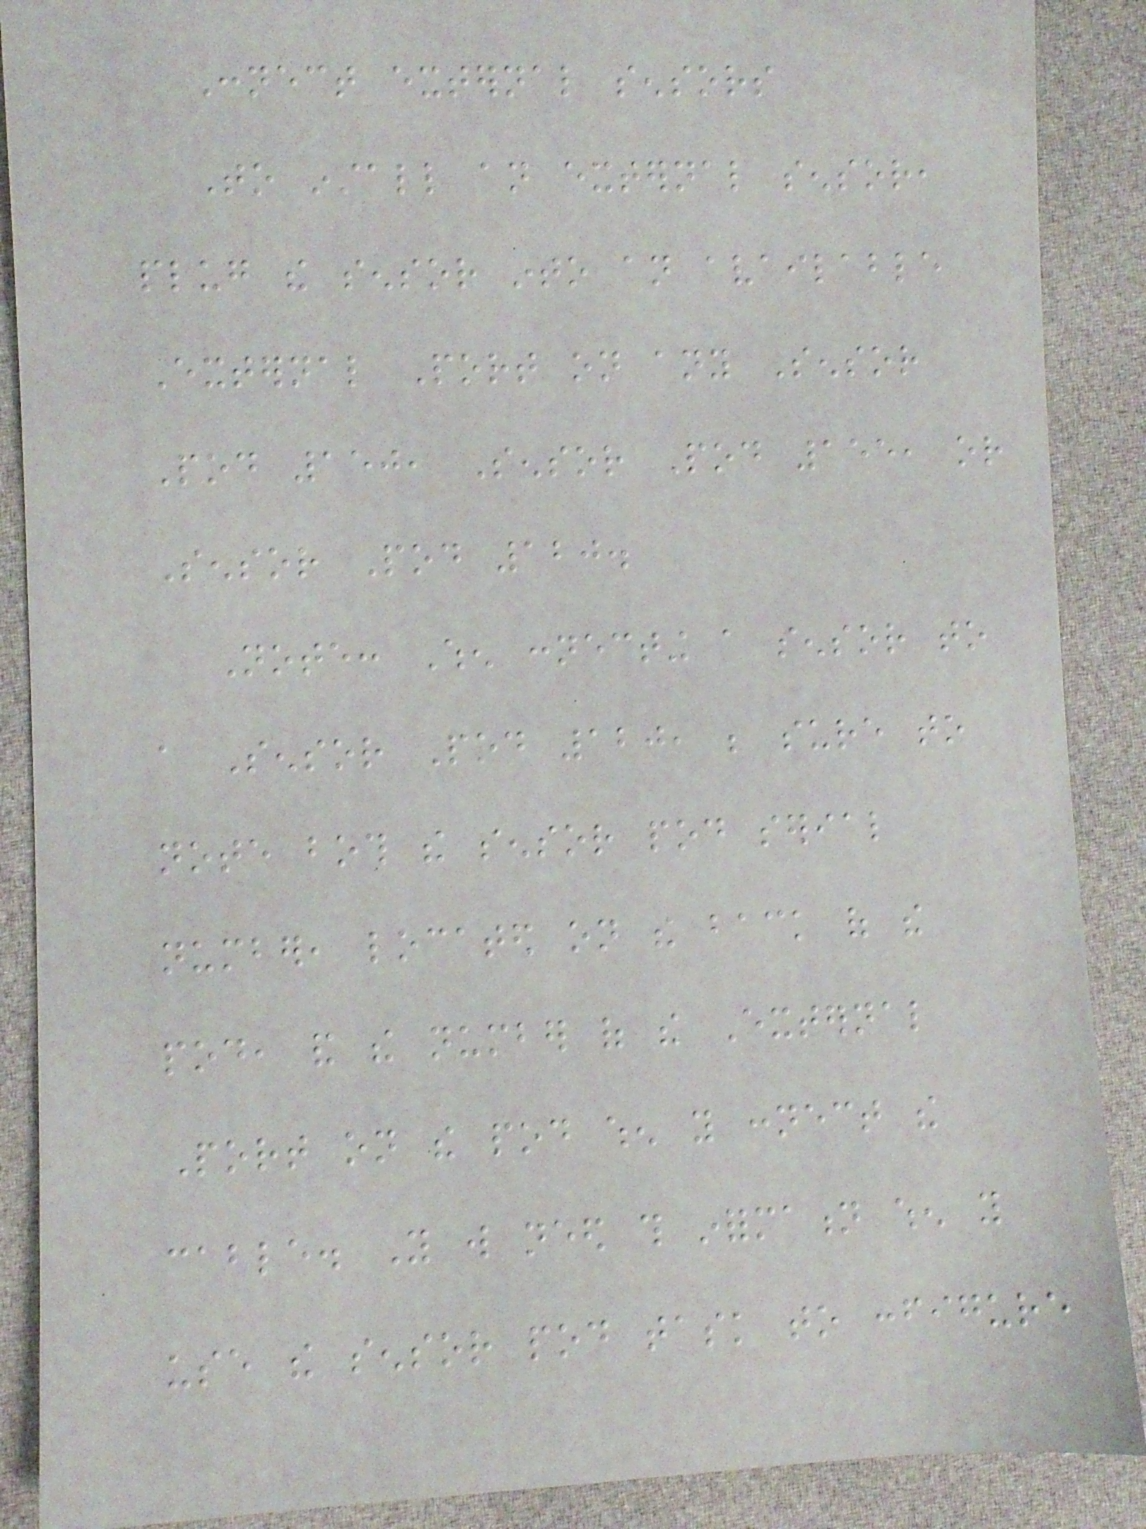Connect external sensors
To install an external sensor,
plug the sensor into an available
External Port on any Sensor
Pod 150, Sensor Pod 155, or
Sensor Pod 120.
Note: When connecting a sensor to
a Sensor Pod 120, be sure to
note both the sensor pod serial
number, located on the back of the
pod, and the number of the External
Port on the pod when you connect the
cable. You will need this information when you
use the sensor pod task to configure
